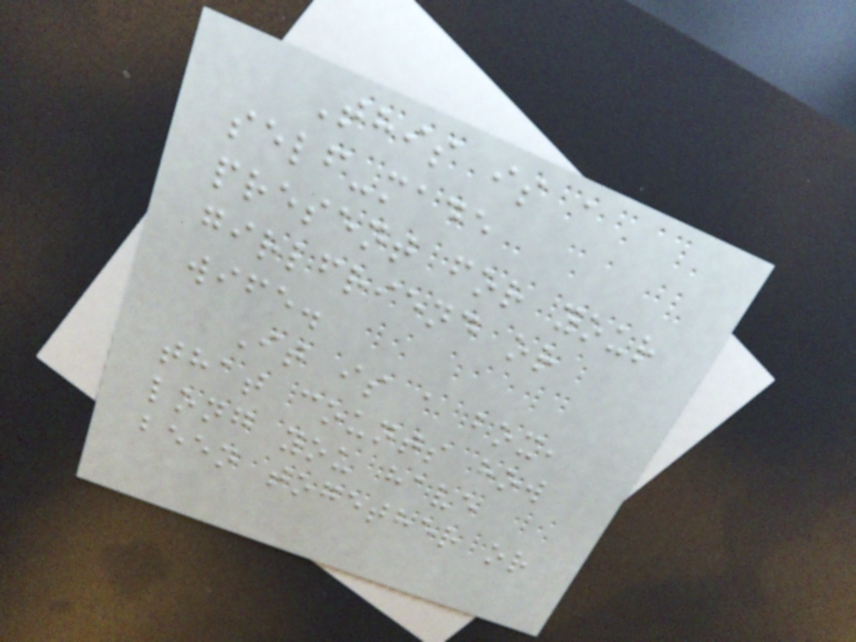This is a
self-made
present for your
girlfriend or
wife.
It is a box,
that counts how
long you have
been together or
